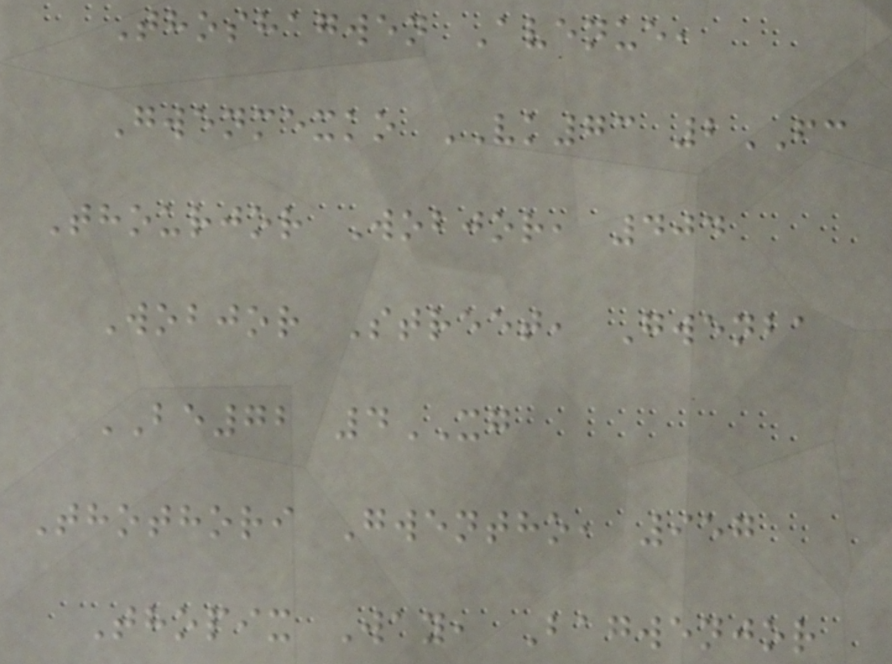Thoshagwen Avenue,
Gwenmexko VK73 2FC
Thourjor Wobjor, 404
Wobjor Street, Gwenba
BE72 4XG
Thothori Gwentho, 957
Thopix Way, Bagwenjor
